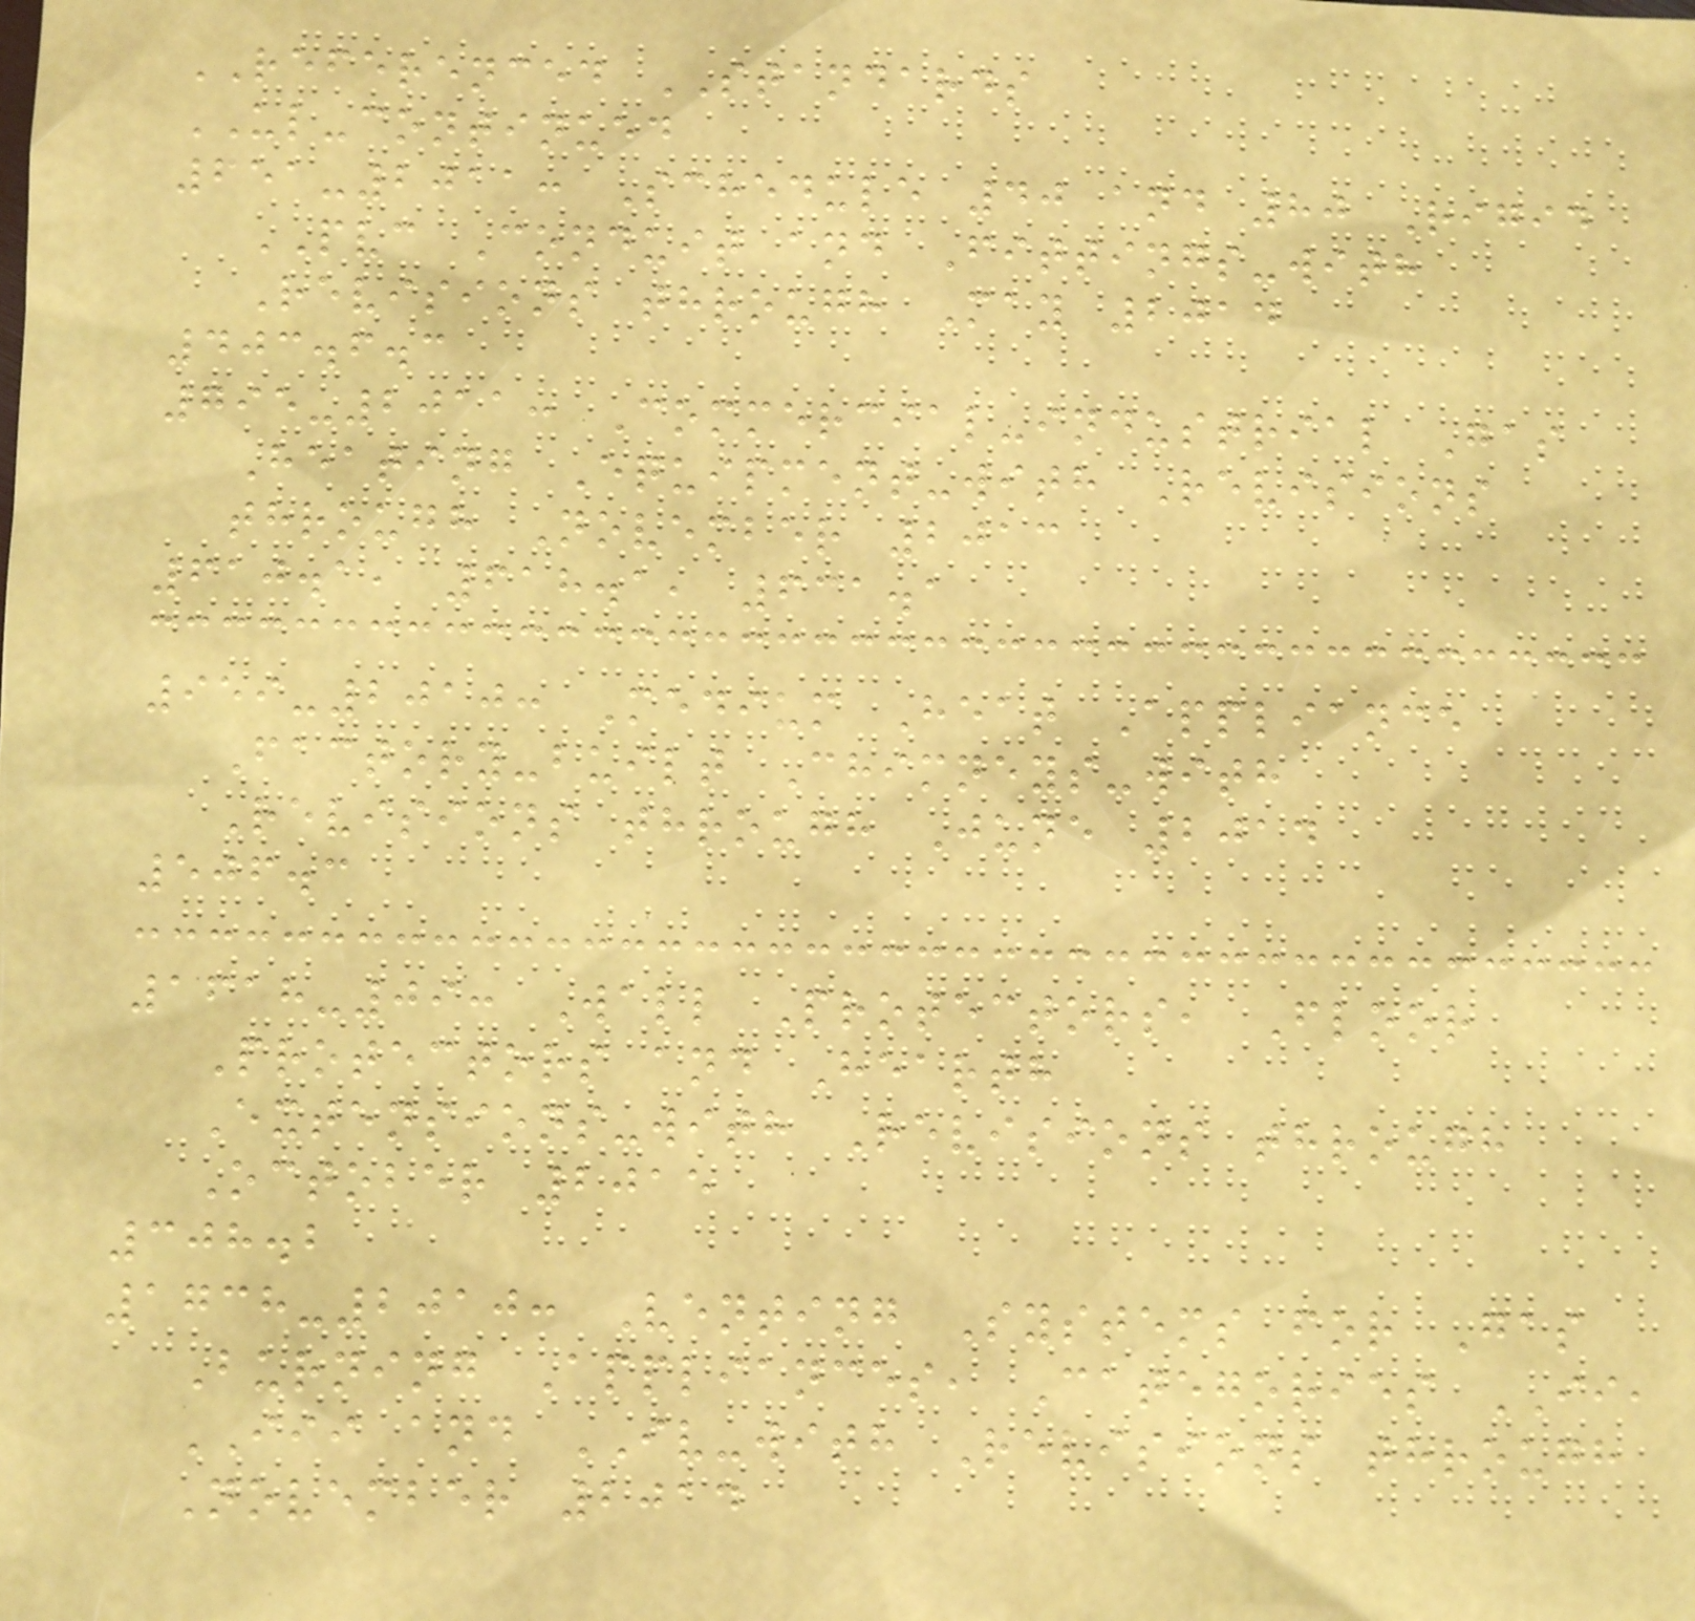REFERENCED STANDARDS
UL-continued
651-2011: Schedule 40 and 80 Rigid
PVC Conduit and Fittings-with
Revisions through May 2014
403.6.3
795-2011: Commercial-industrial Gas
Heating Equipment-with Revisions
through November 2013
610.1, 618.1, 631.1
959-2010: Medium Heat Appliance
Factory-built Chimneys-with
Revisions through June 2014
506.3
1618-09: Wall Protectors, Floor
Protectors and Hearth
Extensions-with Revisions through
October 2015
308.2
1738-2010: Venting Systems for Gas
Burning Appliances, Categories II,
III and IV-with Revisions through
November 2014
